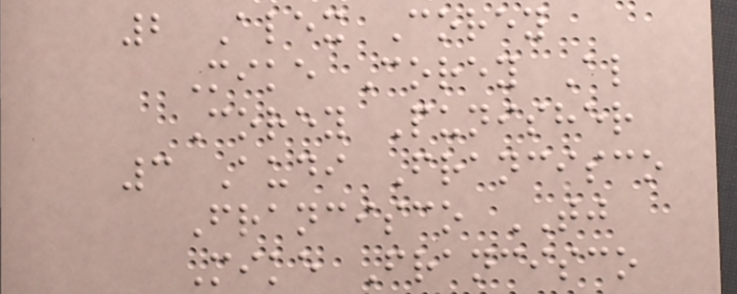2 Alex Corey
Mike Corey Al
Corey Punisher
3 Audi Francisco
Francisco TJ
Mike Francisco
